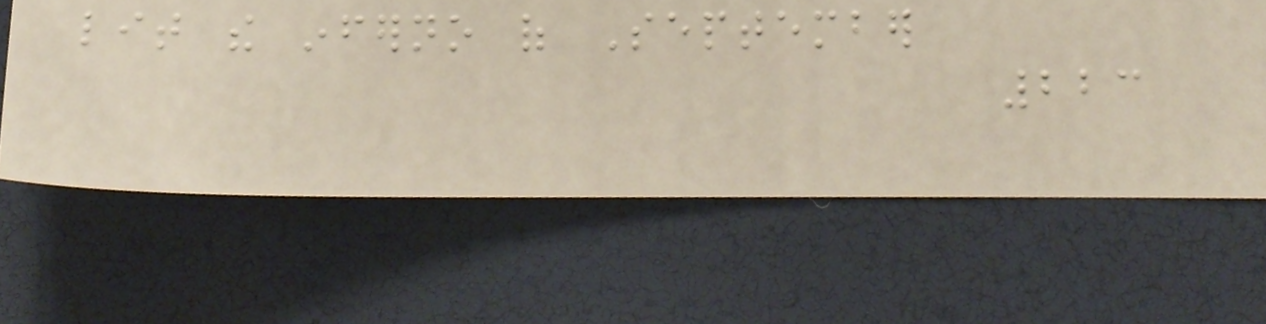lit the inferno of September
223
